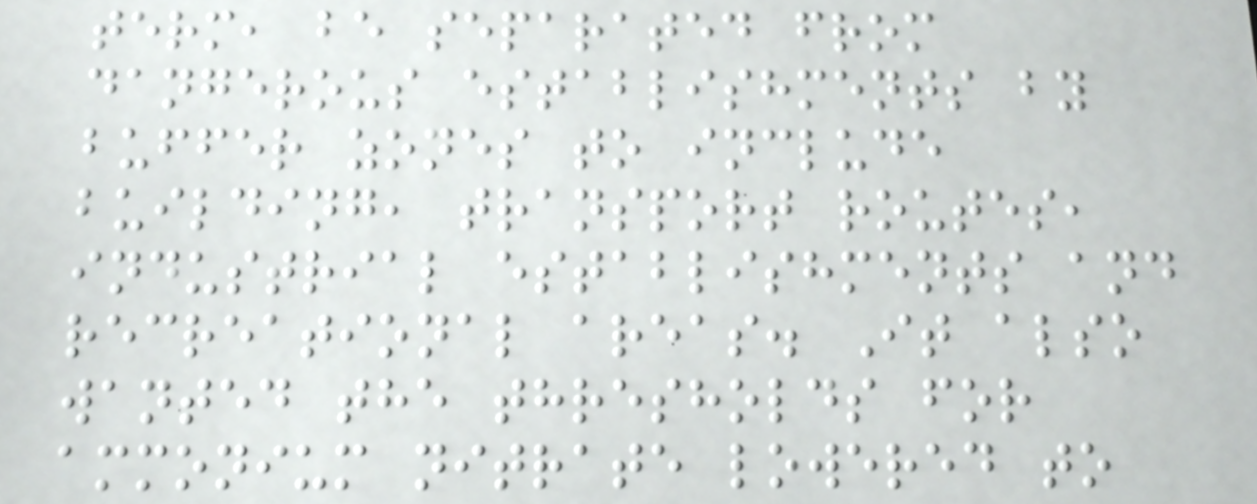term, be separated from
dangerous establishments by
buffer zones to include
building, transport routes,
industrial establishments and
recreational areas. It also
wanted the thresholds for
ammonium nitrate lowered to
